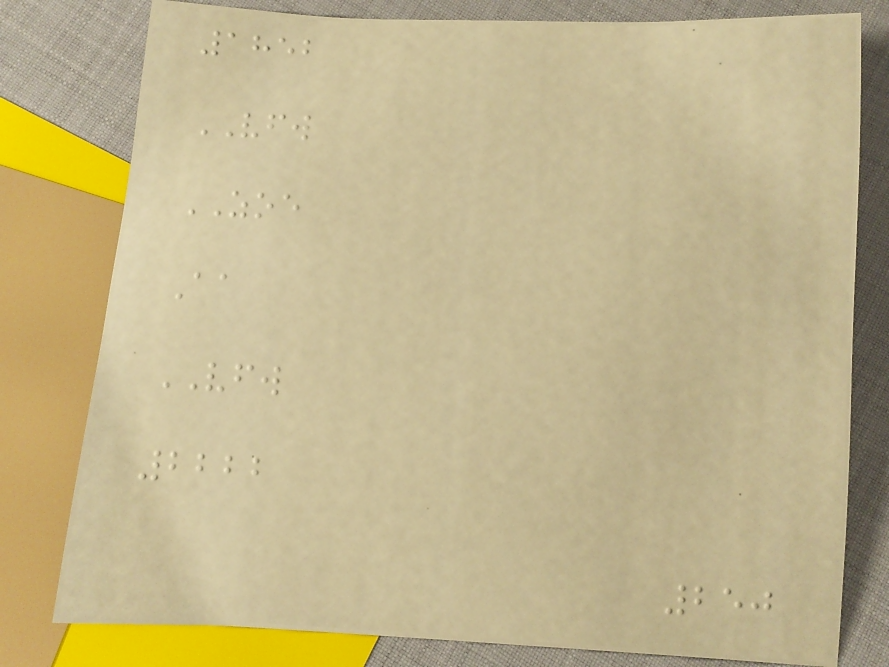1852
VFW
ZOE
Aa
VFW
2222
250
